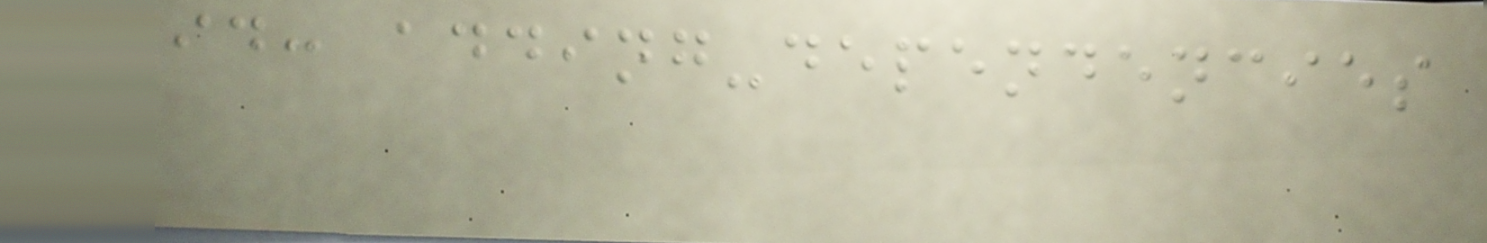id: adding-dependencies
